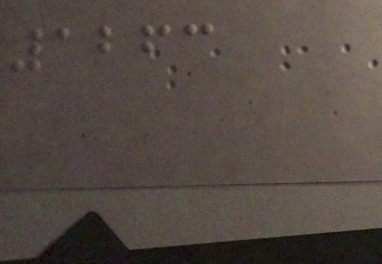1263
